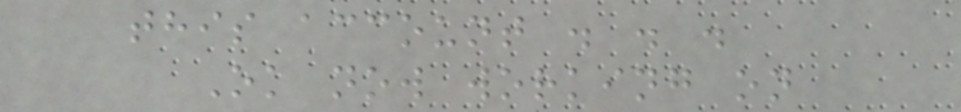this account . . .
Ok now working on
